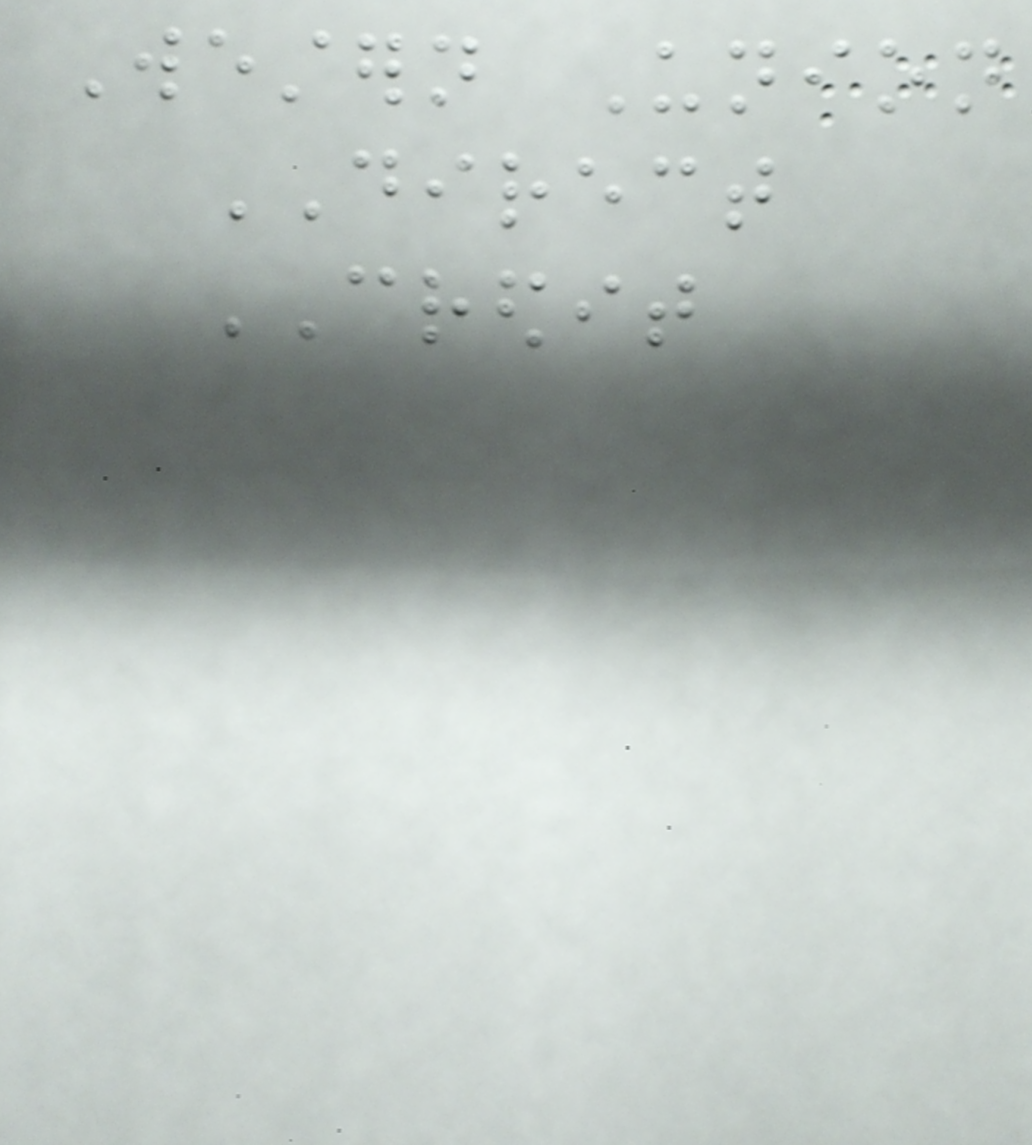Western Union
DIRECT
CREDIT
